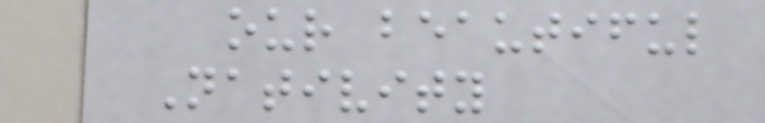our beautiful
Nativity
